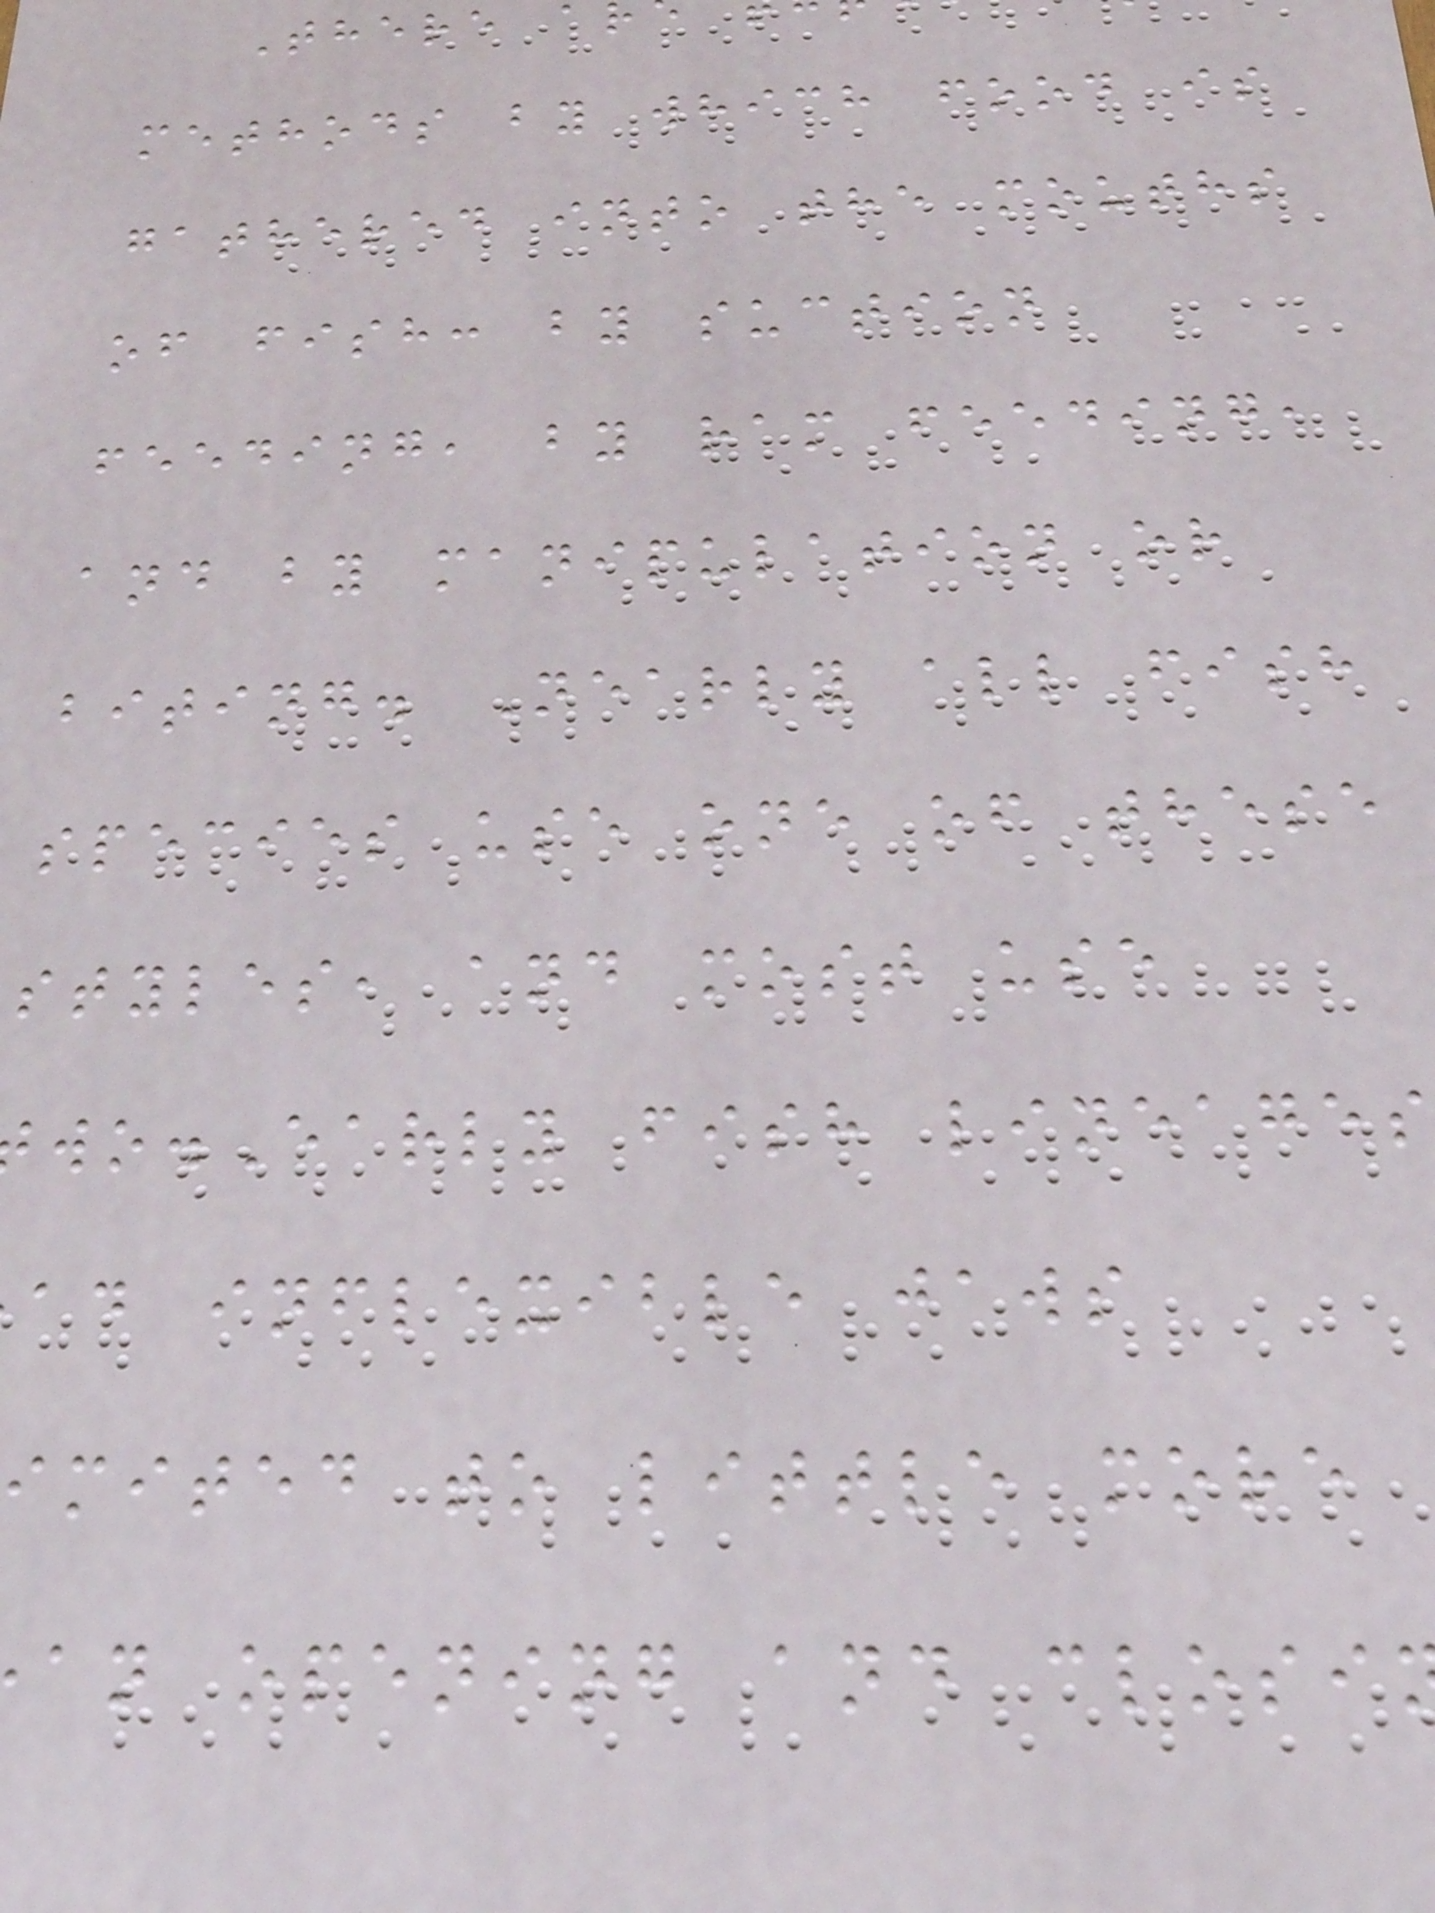There a
methods by which food is
gathered into the mouths
of fish: by suction
feeding, by ram feeding,
and by manipulation or
biting. Nearly all fish
species use one of these
styles, and most use
wo.Early fish lineages
ad inflexible jaws
imited to little more
an opening and closi
